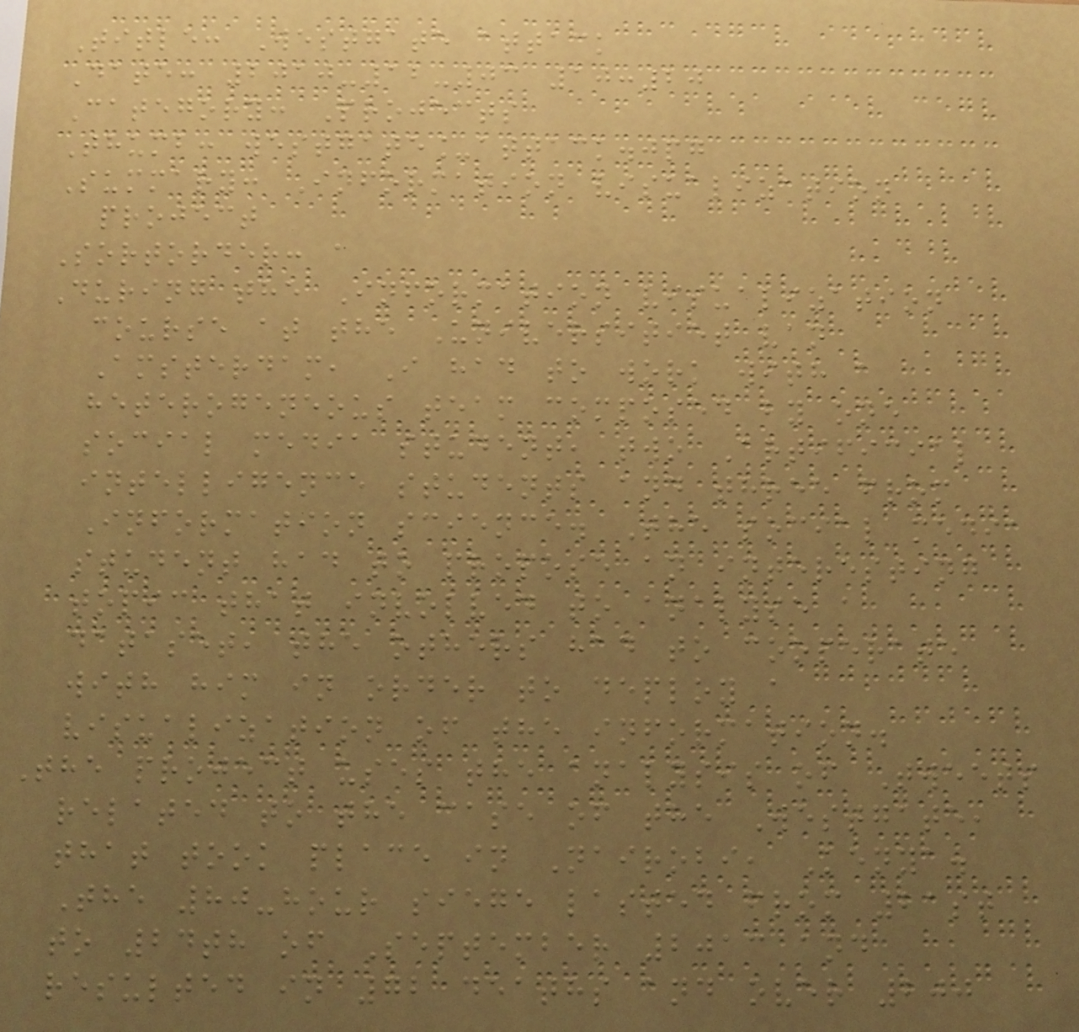Title: Westgate attack
Date: 2010-12-03 10:20
Category: Projects
Thumb: westgate_attack.jpg
Summary: Information visualization
project
Sortorder: a
During the Information visualization
course at the Universitiet van
Amsterdam, I had to work with a
heterogeneous team composed by one
social media student, two Artificial
intelligence students and three from
Information science. The social media
student had to propose an interesting
topic that involved to analyse a
dataset, the others had to cooperate
with him in order to deploy a
visualization of the information.
The project uses the analysis of Tweets
related to the case of the Westgate,
that took place in Nairobi, Kenya.
The 80-hour siege lasted from 21st
to 24th of September 2013 and
resulted in 72 deaths and over 200
